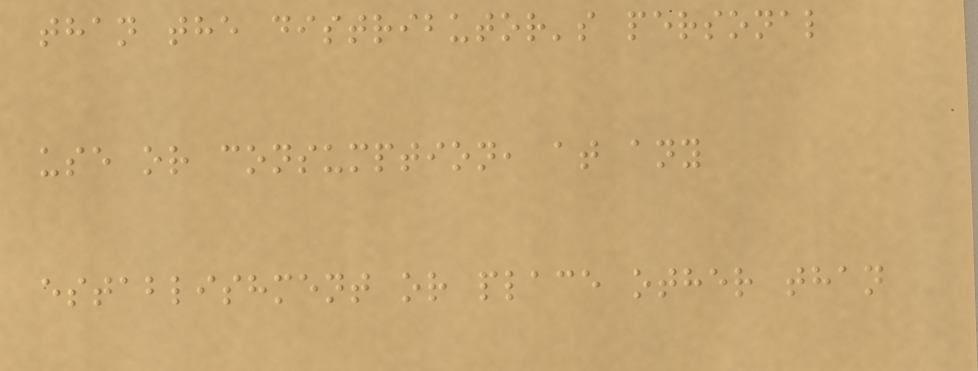than the distributor's personal
use or consumption, at any
establishment or place other than
